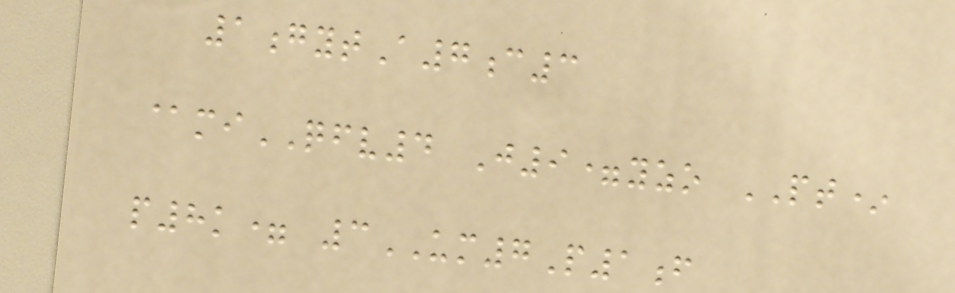1gytA7c3
@miQFV4 J9=yzo PT*
p8k= 3UM7P1f
